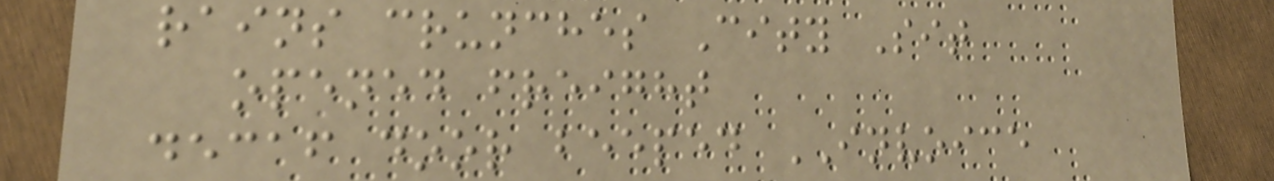rains crunches City Sit
opened freight
decaf door beeped INVOICE
